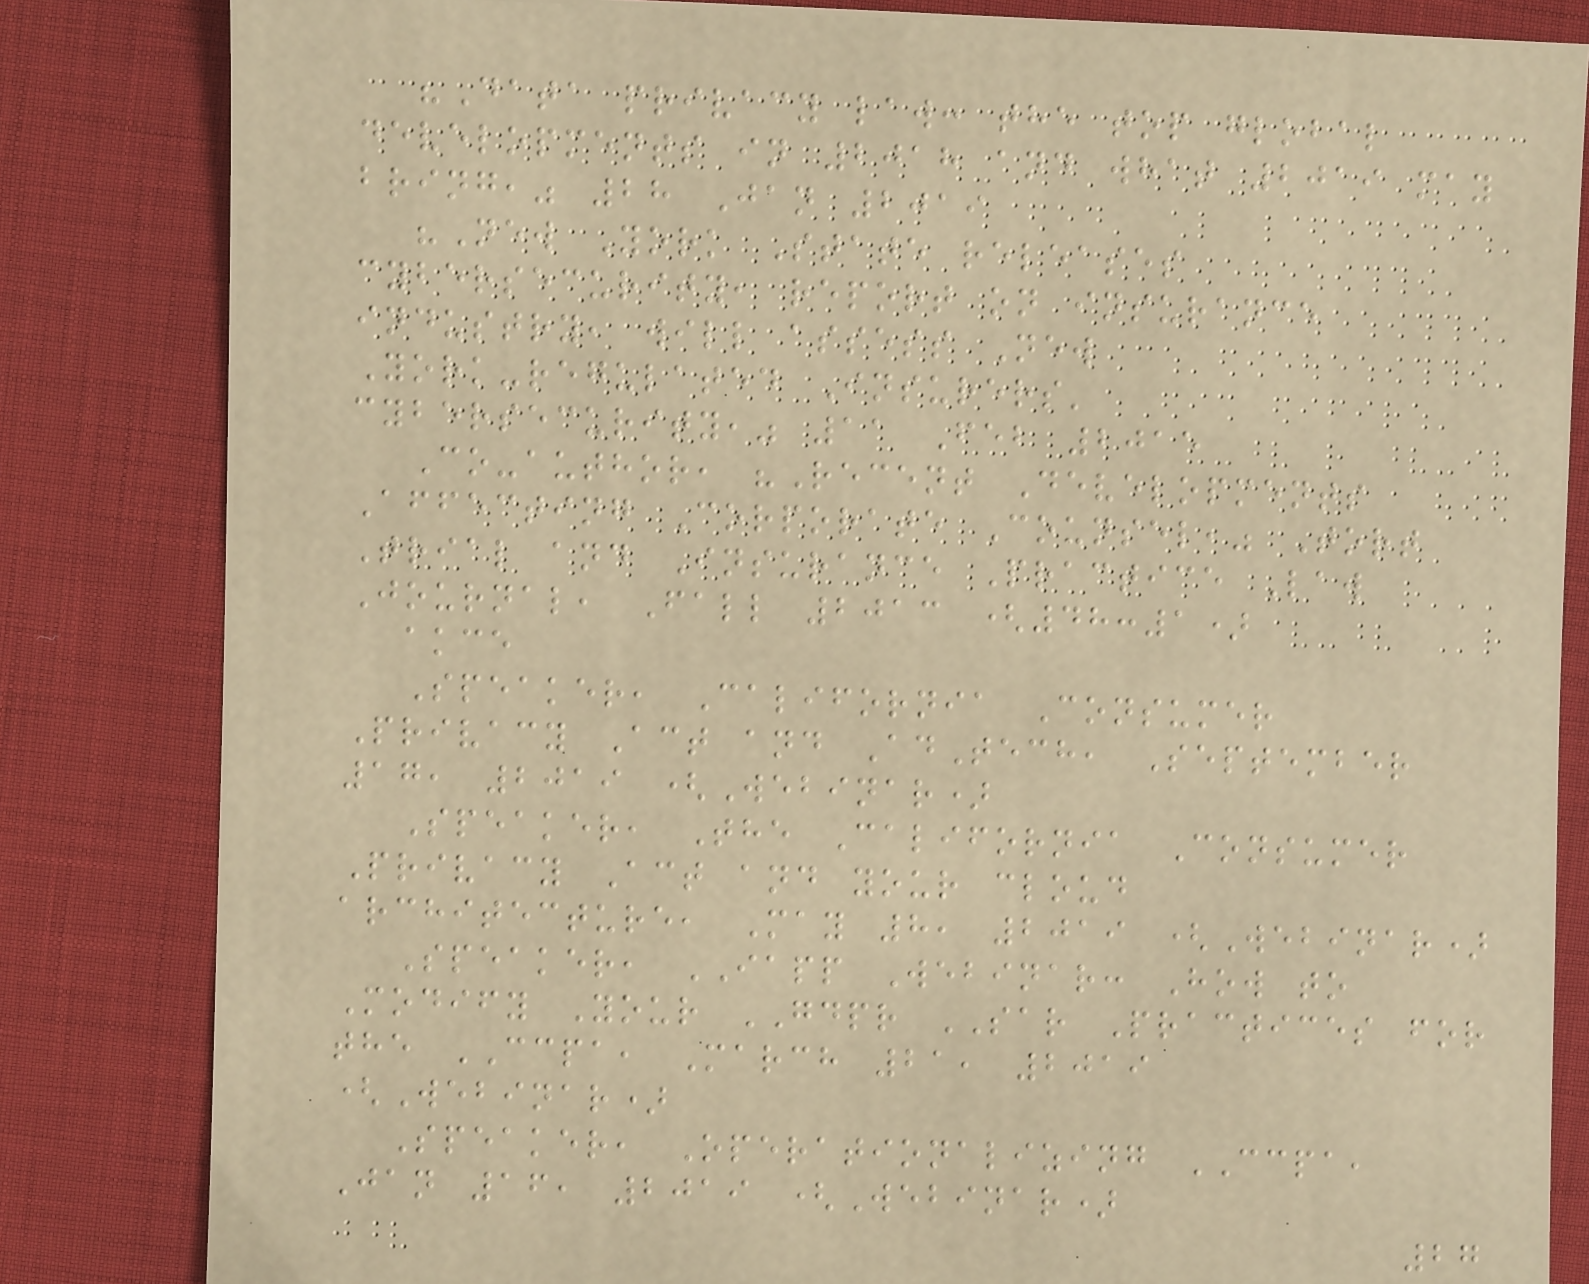"Data privacy law: the top global
developments in 2018 and what 2019 may
bring," 28 Jan 2019
"New York State releases
cybersecurity, report on insurance
industry, will assess New
York-regulated Insurers'
cybersecurity," 11 Feb 2015
Co-author, "Recent Developments
Affecting Corporate Counsel," Tort
Trial and Insurance Practice Law
Journal, Fall 2013 (48:1)
akce
Speaker, California Consumer
Privacy Act and AdTech, September
17, 2019 (Webinar)
Speaker, The California Consumer
Privacy Act and your cloud
architecture, May 8, 2019 (Webinar)
Speaker, IAPP Webinar: How to
Modify Your GDPR SAR Practices for
the CCPA, March 21, 2019
(Webinar)
Speaker, Operationalizing CCPA,
Jan 16, 2019 (Webinar)
27
